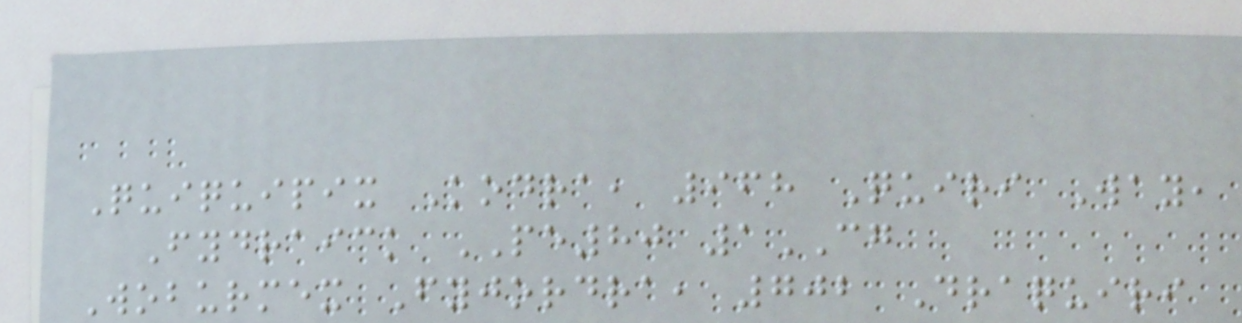Quiquipix Kodra, 968 Quiri Way,
Fydraick PE80 1CG
Woburmex Fyjordra, 702 Draquiri
